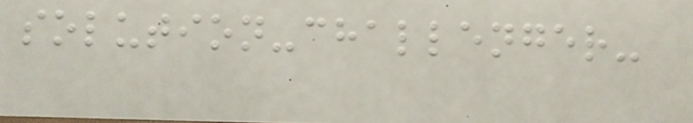solution-challenger-
